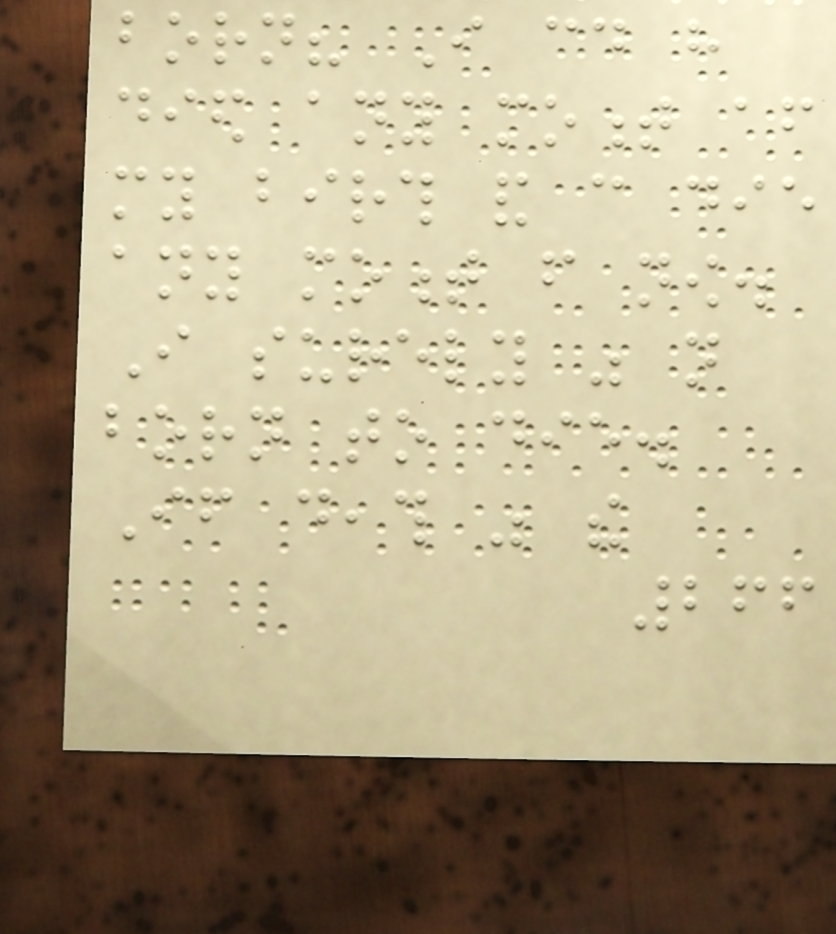born? I could have
died any moment after
my birth and can die
any moment from now.
I surely was not
born to die.
If death was the
266
